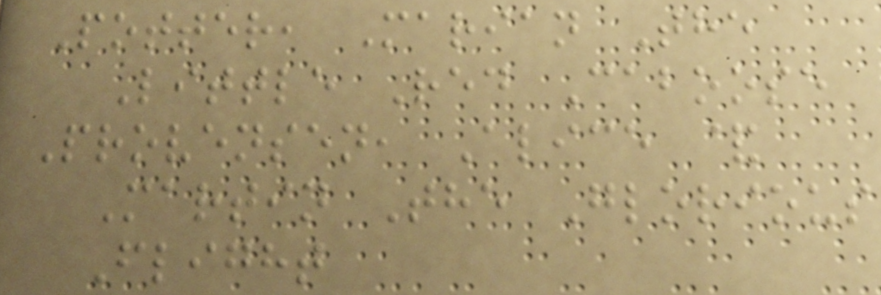Potter, Marian The
Little Red Caboose
Provensen, Alice &
Martin The Glorious
Flight
